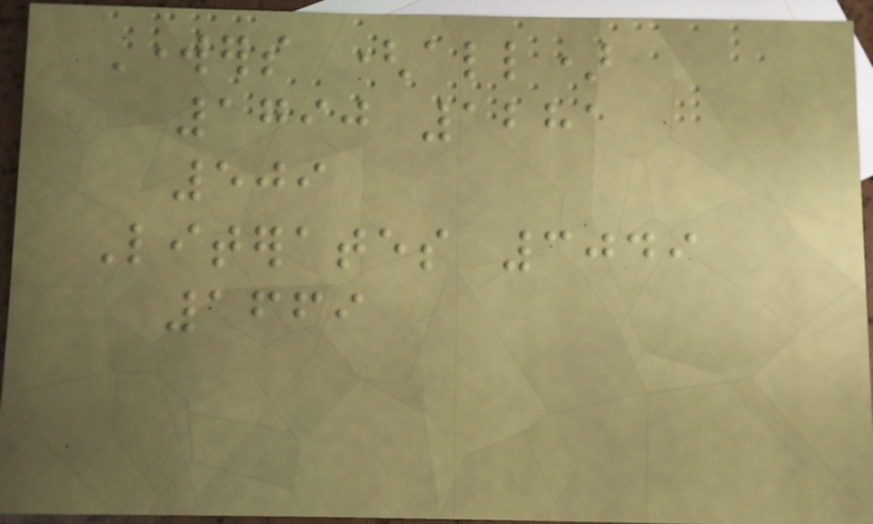Workers (all)
1790 1281
509
Literates 3049
1669
